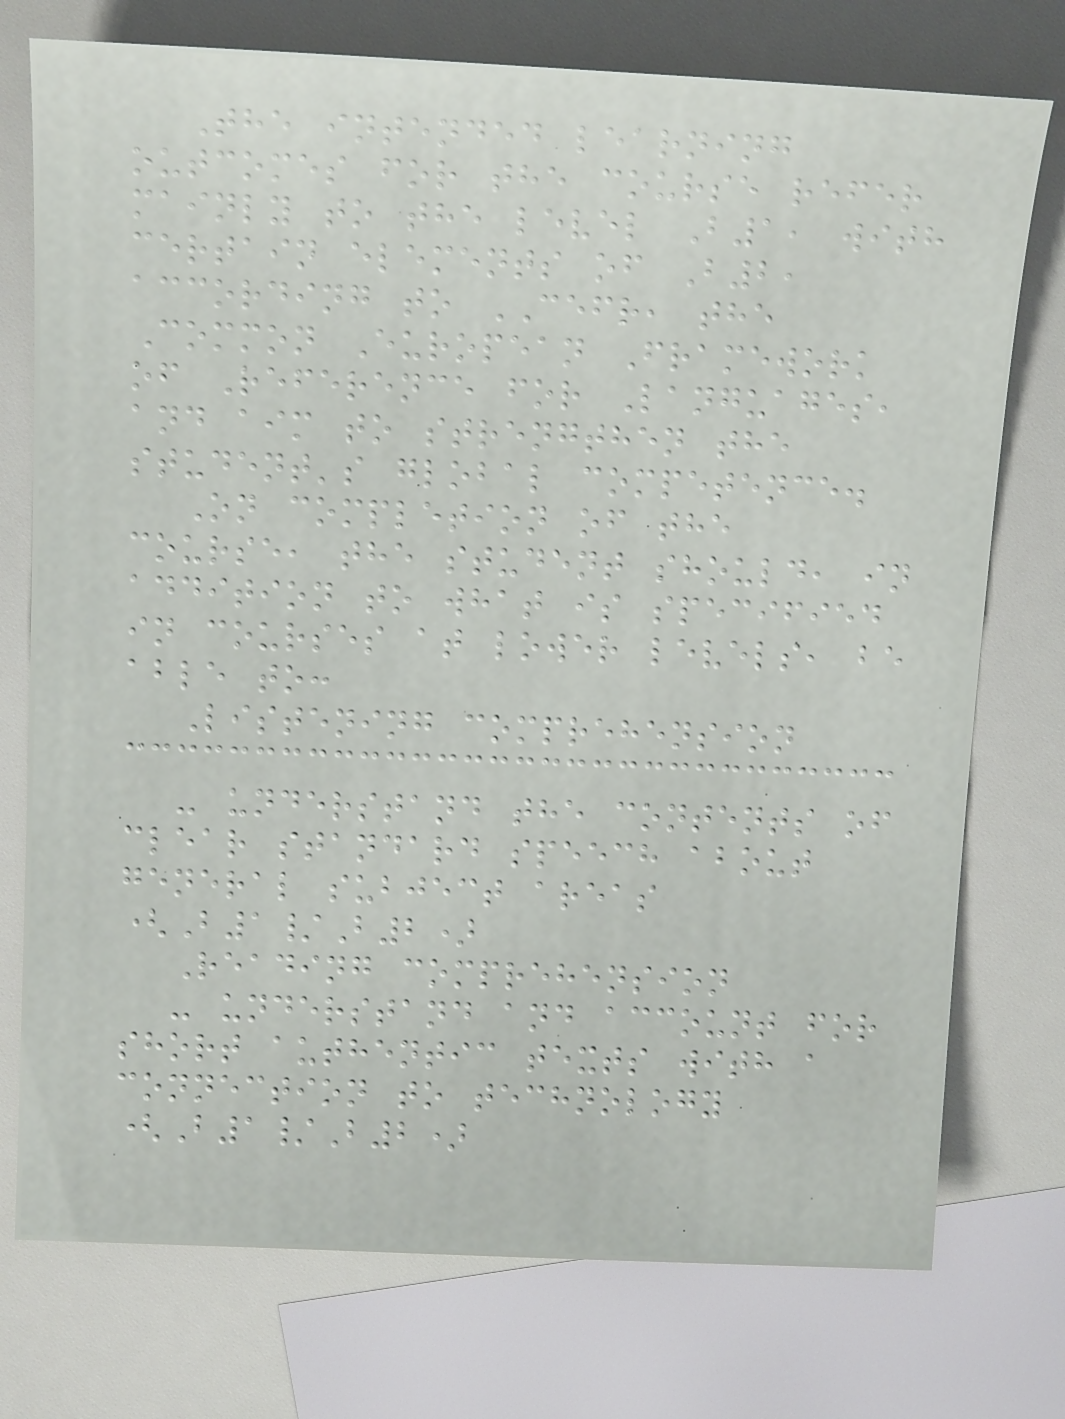The intended learning
outcomes for the course refer
mainly to the level B1, with
certain elements of B2,
according to CEFR, the
Common European Framework
of Reference for Languages,
and aim to strengthen the
student's global competence.
On completion of the
course, the student should, in
addition to what is specified
in courses at lower levels, be
able to:
Listening comprehension
- understand the contents of
clear standard speech about
general subject areas
(B1/B2)
Reading comprehension
- understand and account for
short authentic texts with a
connection to technology
(B1/B2)
